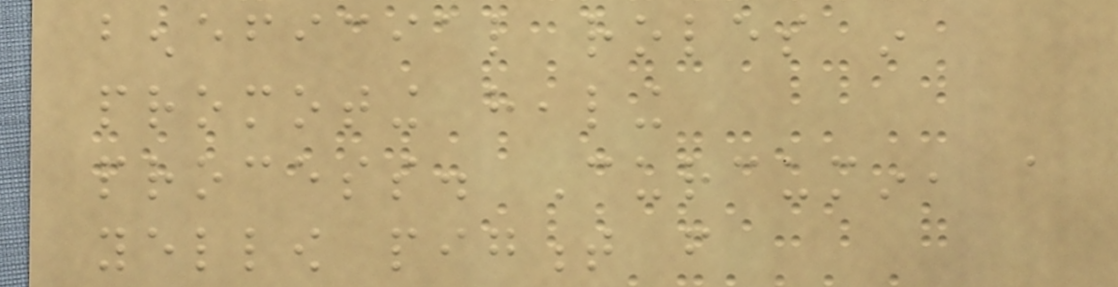beneficial roles in
promoting healing
process. Curcumin, a
yellow pigment from
